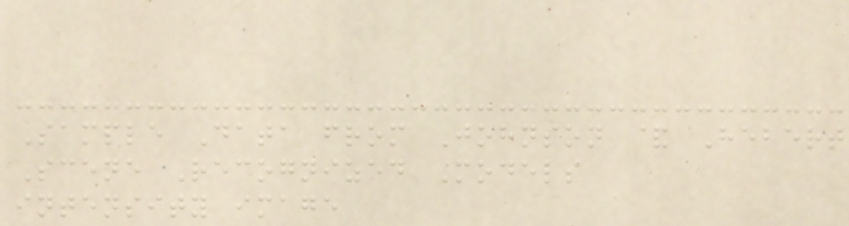Sample Data from Johnson & Hebert
Scene Recognized Models
intensity image
